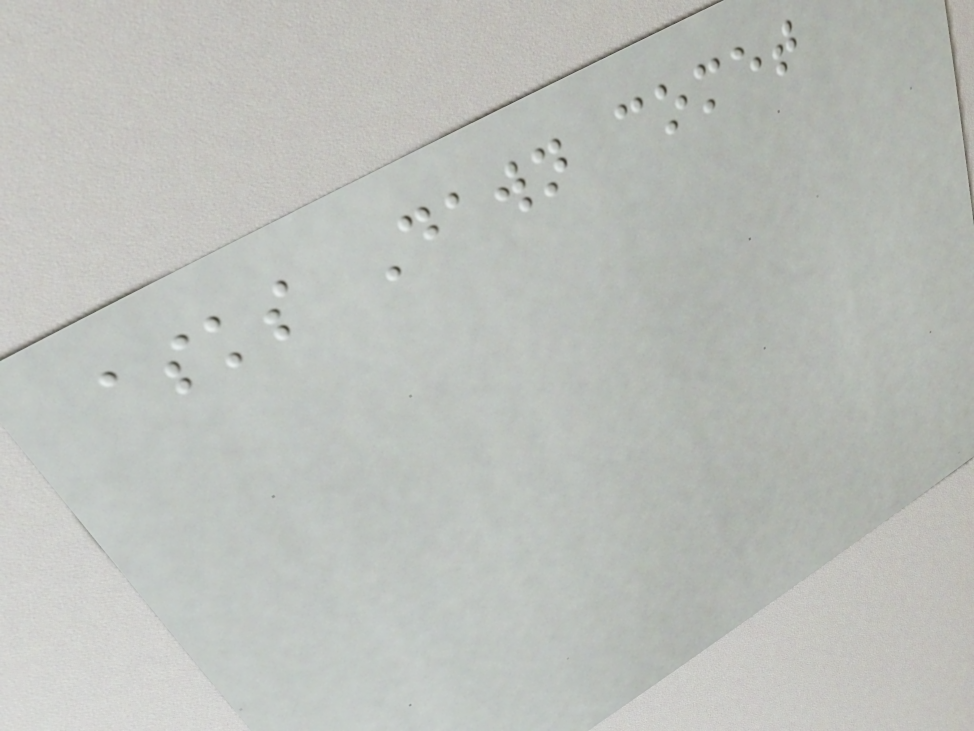asks Dawn comet
